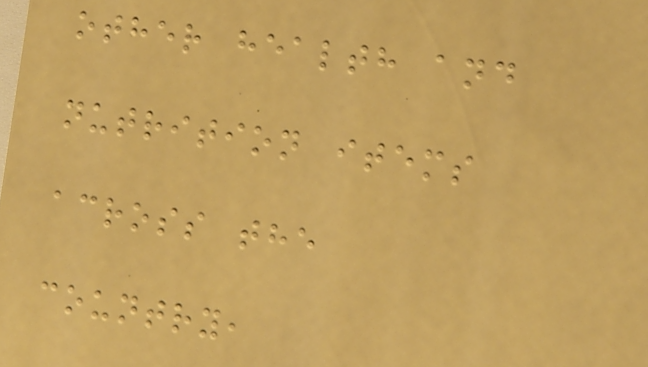other health and
nutrition items
across the
country,
